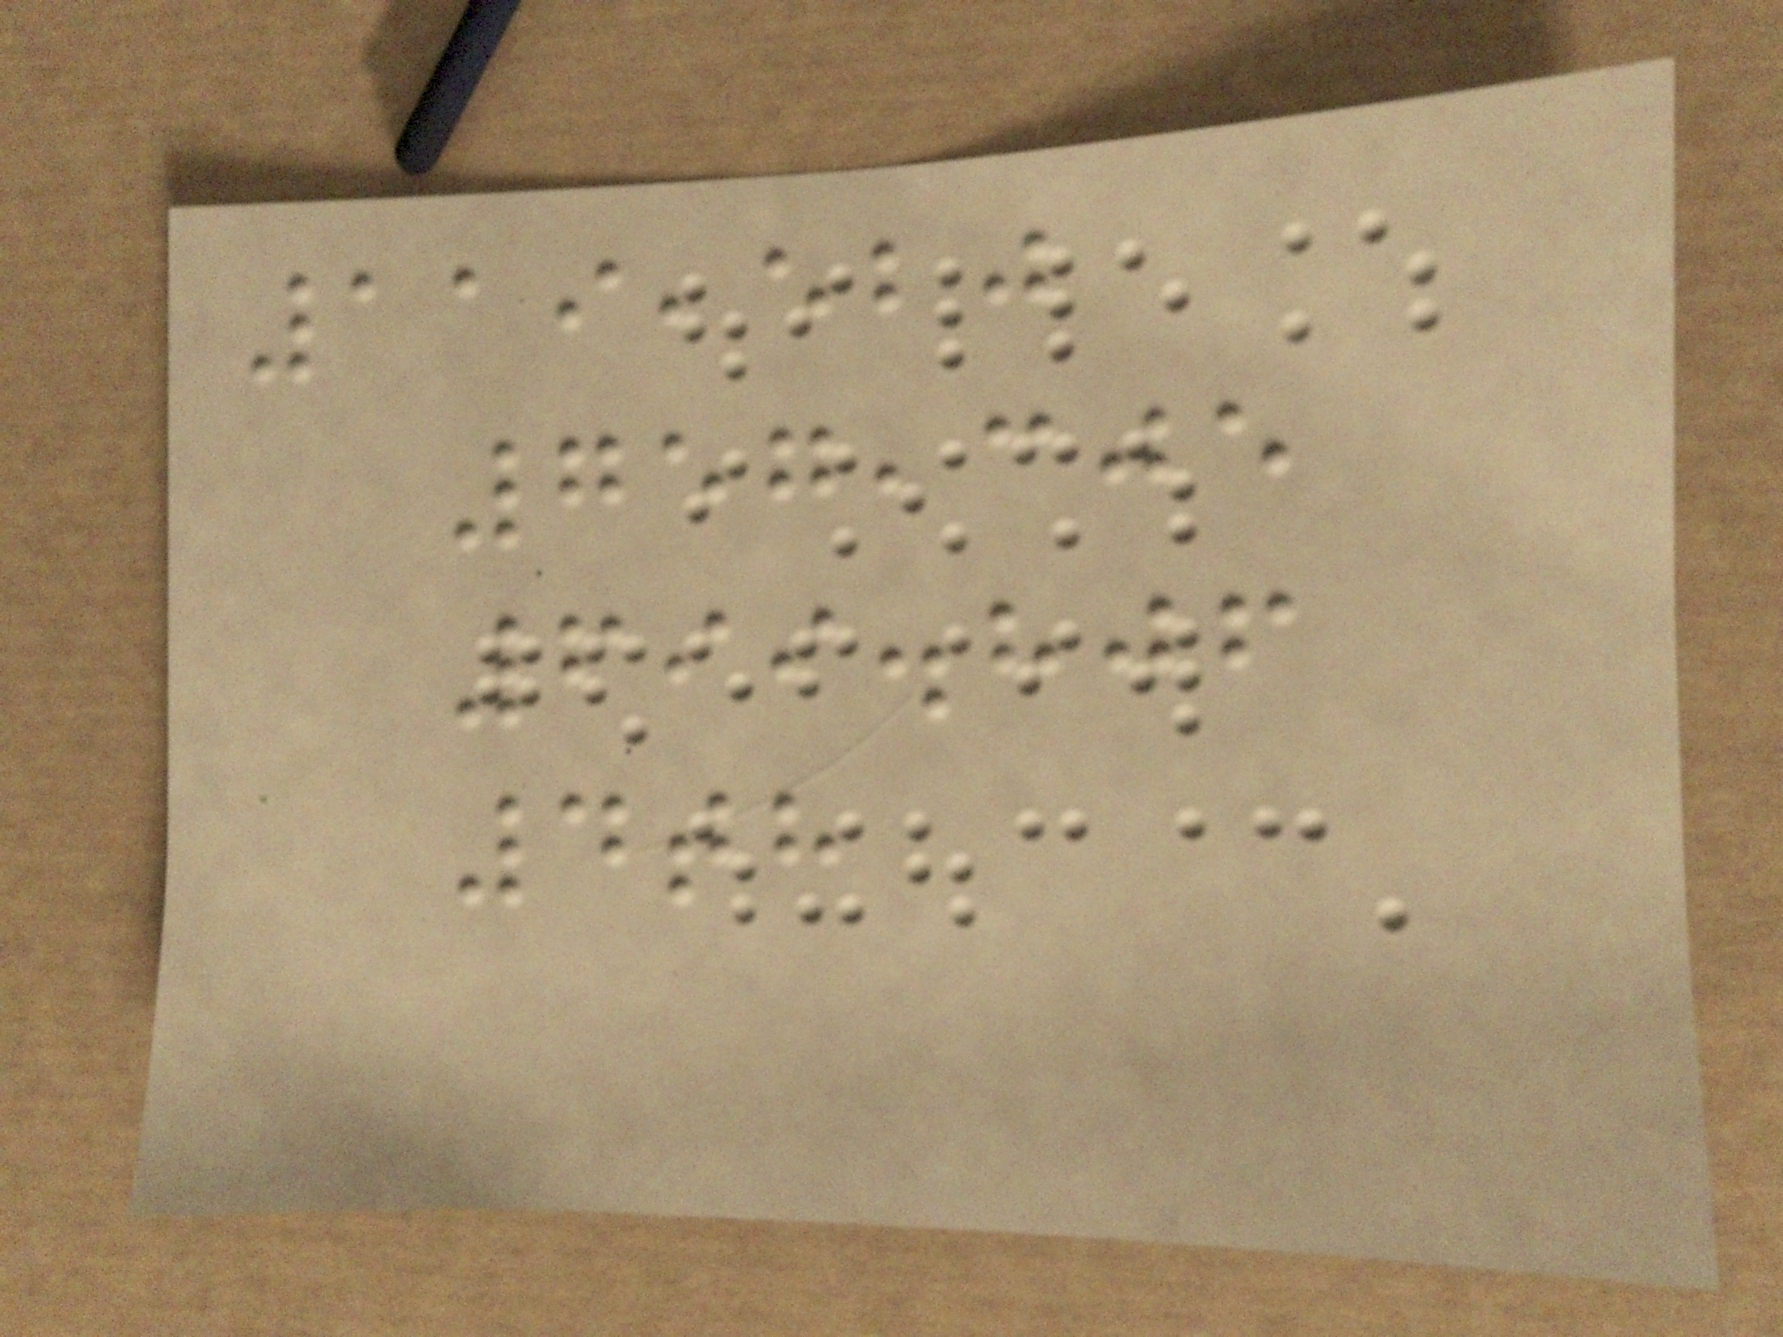119,520
757,305
699.806
4th
